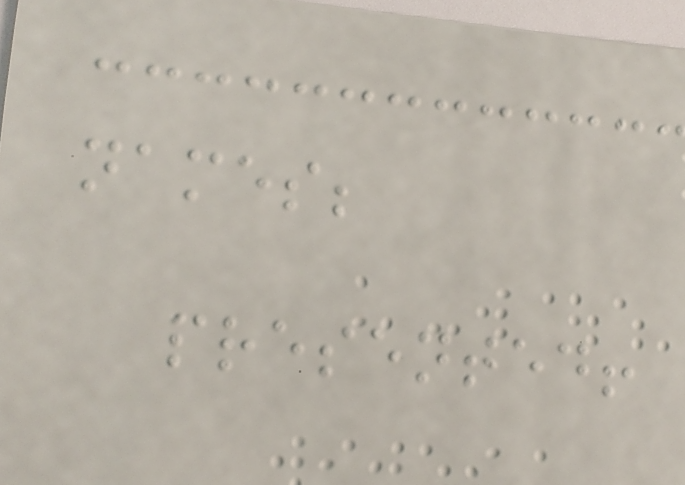names;
presented!
